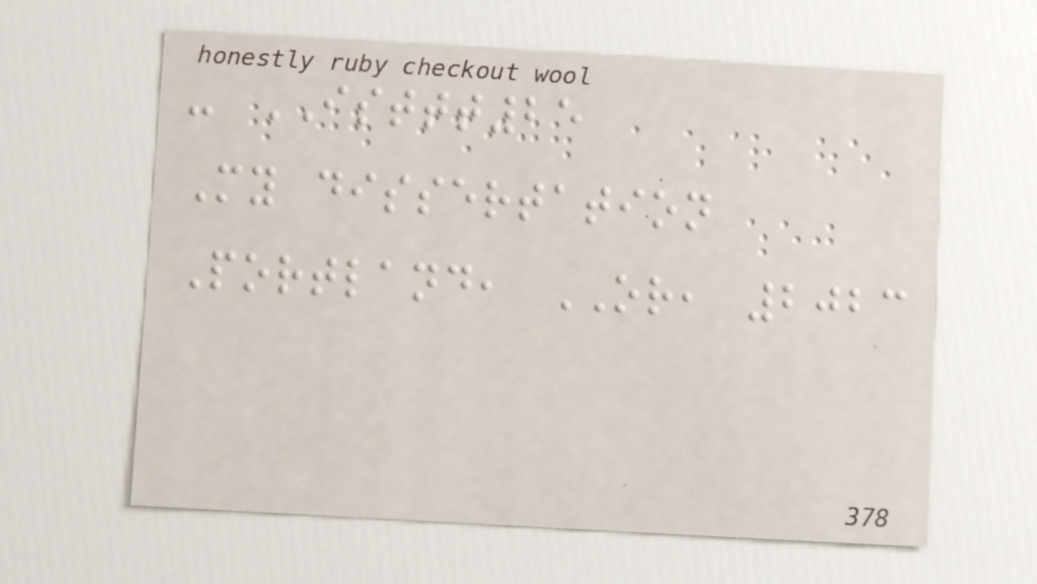- ISTTT25
My dissertation
Portland, OR, 2023
